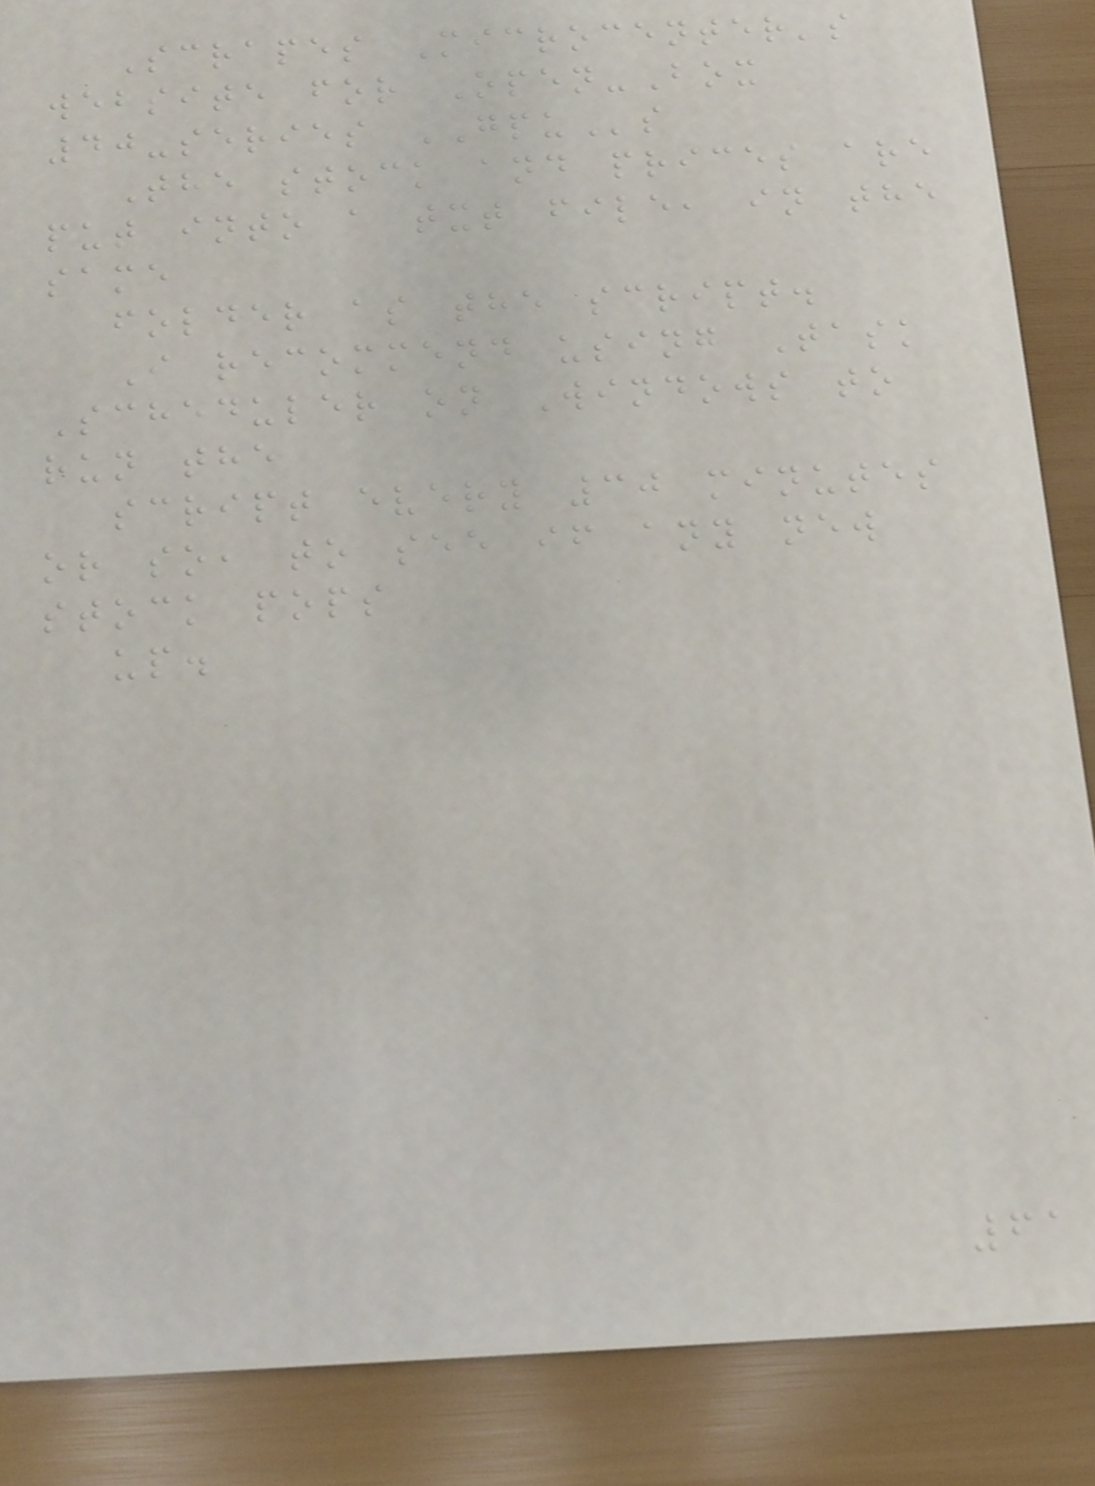Scrapes Microcenter's
website for Open-Box
40-series GPUs
The stock and prices are
put into a txt file, in the
same
folder as the script.
I recommend using Task
Scheduler on Windows to
run the
script every 30 minutes
or so, to see if any new
stock pops
up.
61
